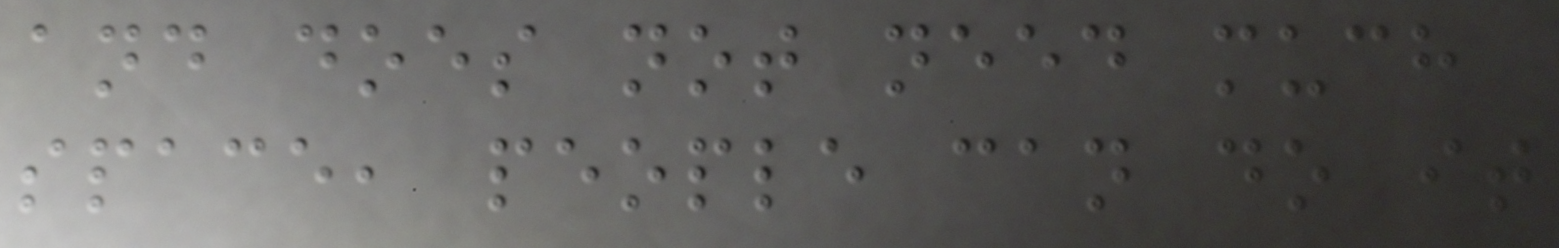and does not need much
space, people can do it
